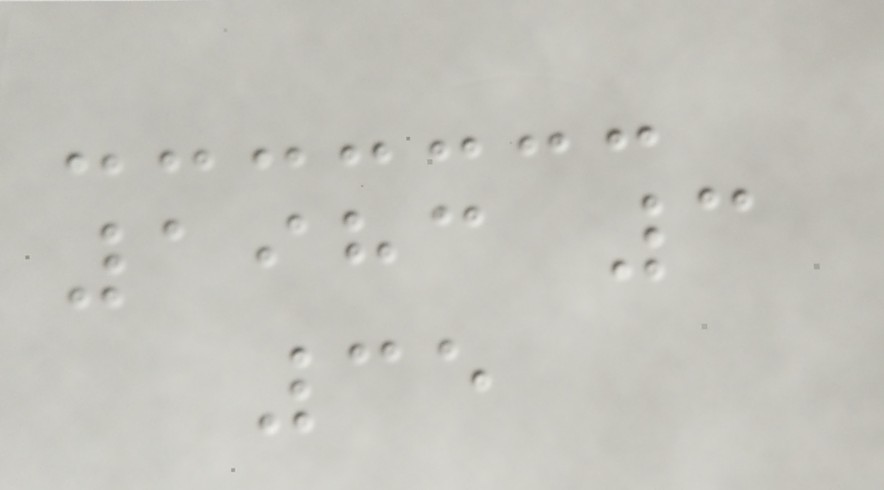1983 3
35
